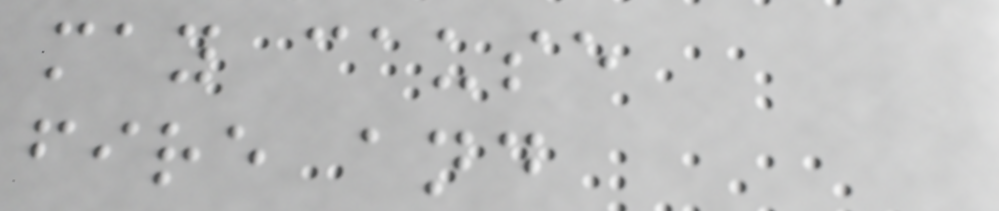may cause
fire and
